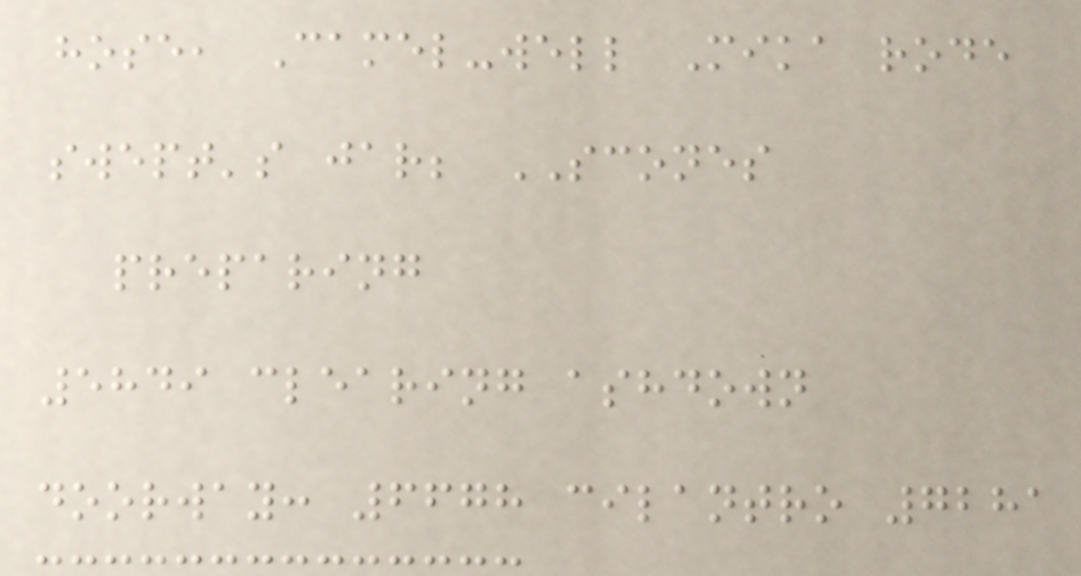hose, Camel-well Mika rode
swept's jar; SCONES
preparing
5849 clearing ashdown
doorway: 6678 cilantro 7281
